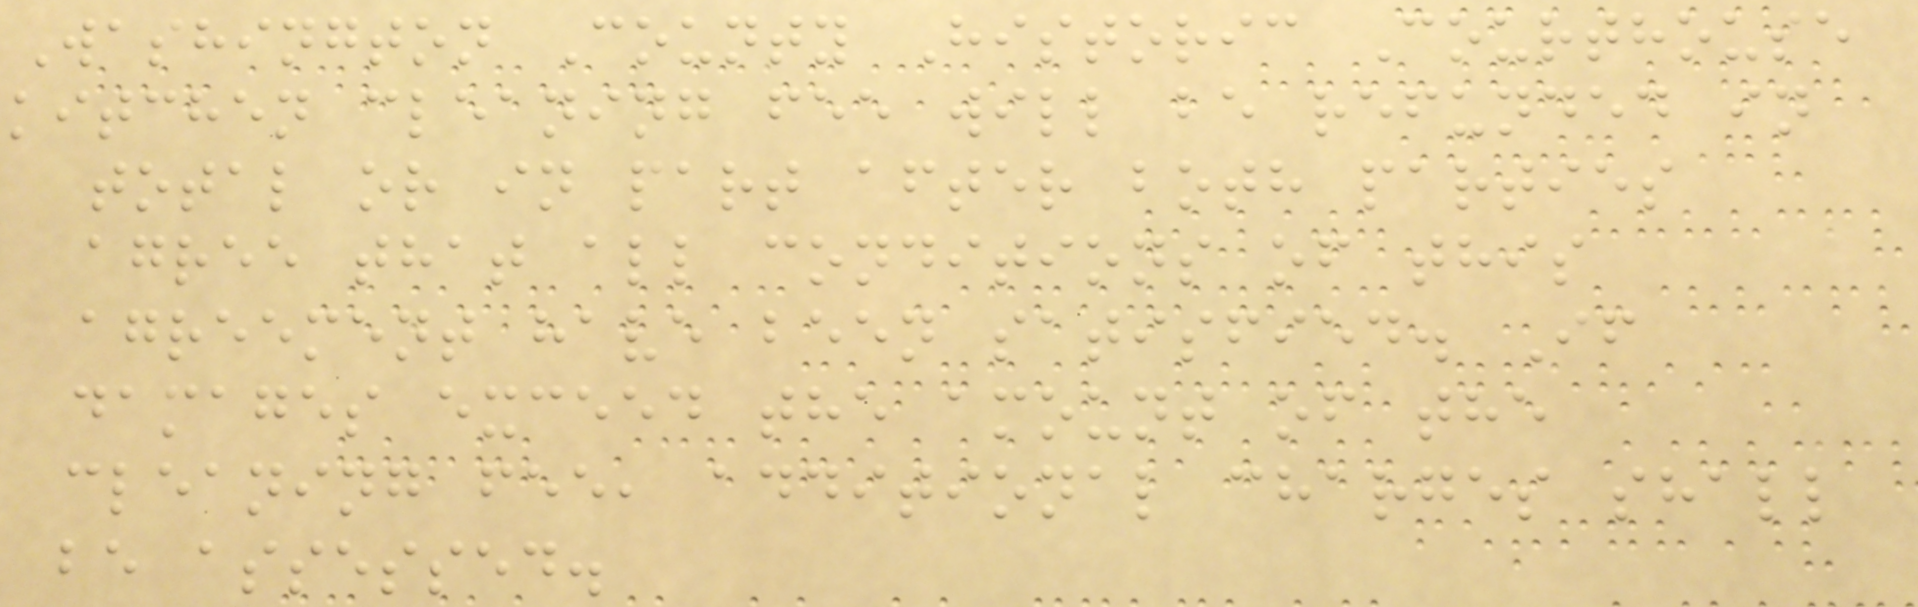Washington County Historic Courthouse
kitchen cleaning fee will be refunded in
total or in part after both parties
agree that all conditions of this
agreement have been satisfied. If
damages exceed the amount of the
cleaning fee, additional charges shall
be assessed.
